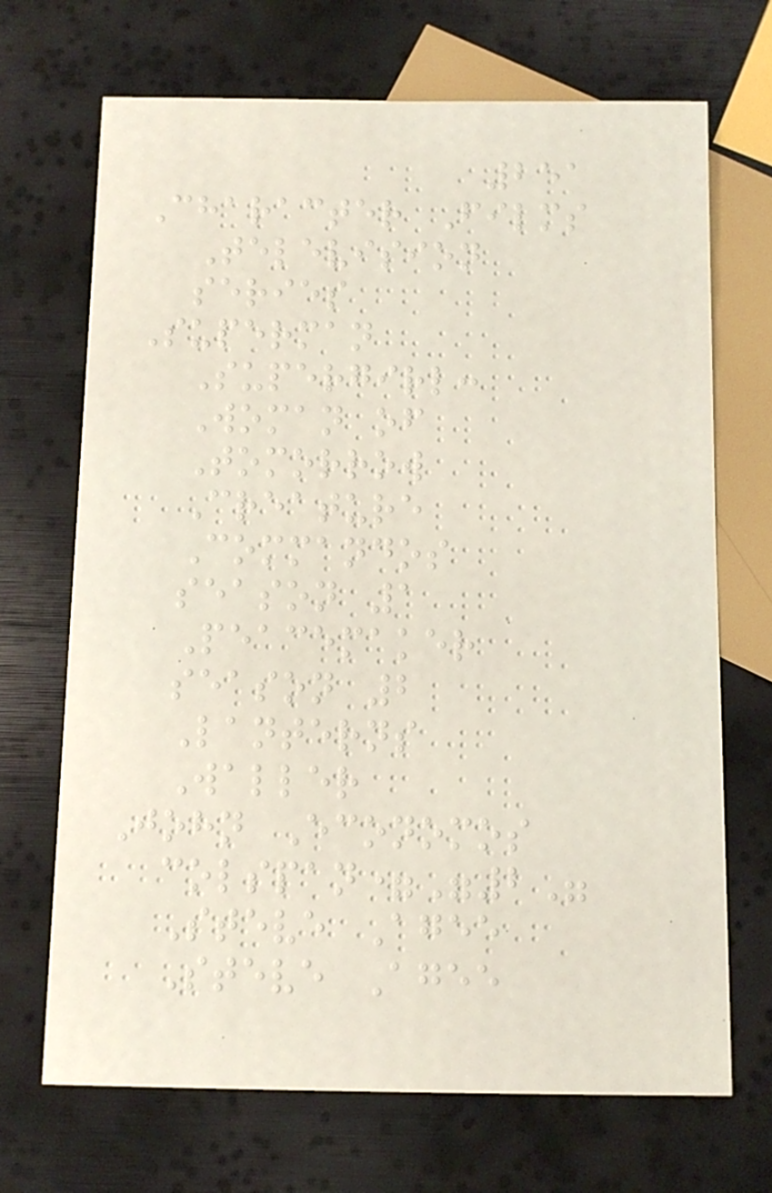251
Character Films
Television
series
Superman
Supergirl:
Woman of
Tomorrow
Creature
Commandos
season 1
Peacemaker
season 2
Lanterns
Waller
John Economos
colspan="2"
Steve Agee
Steve Agee
